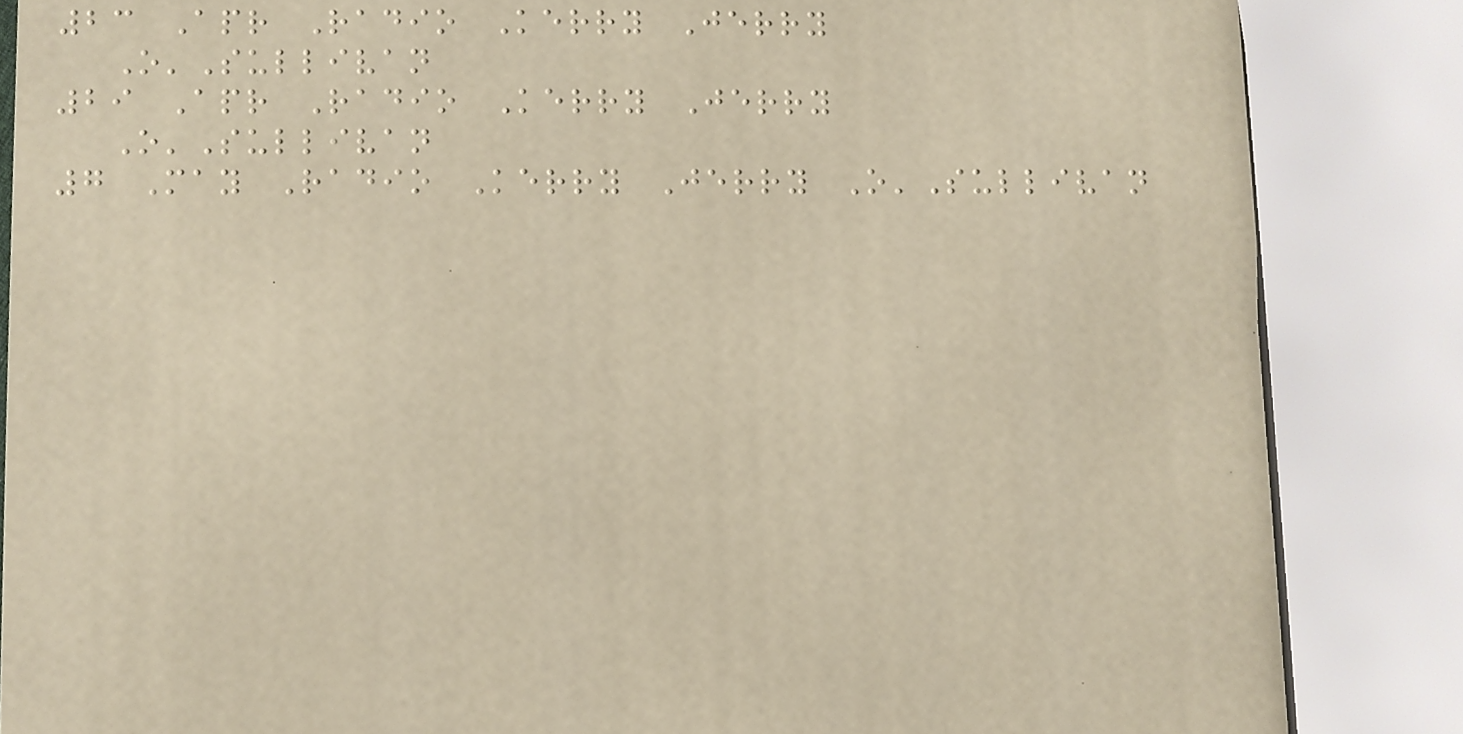23 Apr Radio Kerry Jerry
O'Sullivan
29 Apr Radio Kerry Jerry
O'Sullivan
7 May Radio Kerry Jerry O'Sullivan
